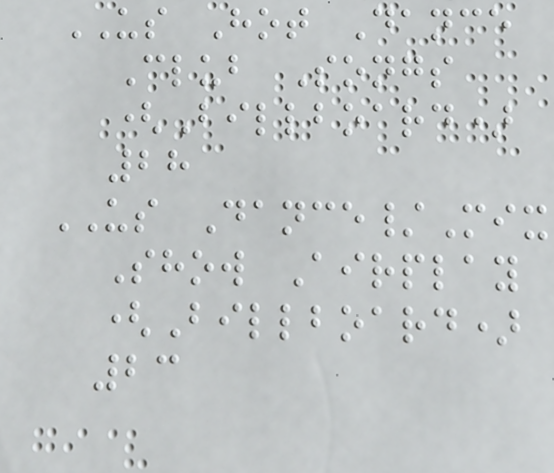US Hot Dance
Club Songs
(Billboard)
28
US Dance/Mix
Show Airplay
(Billboard)
23
